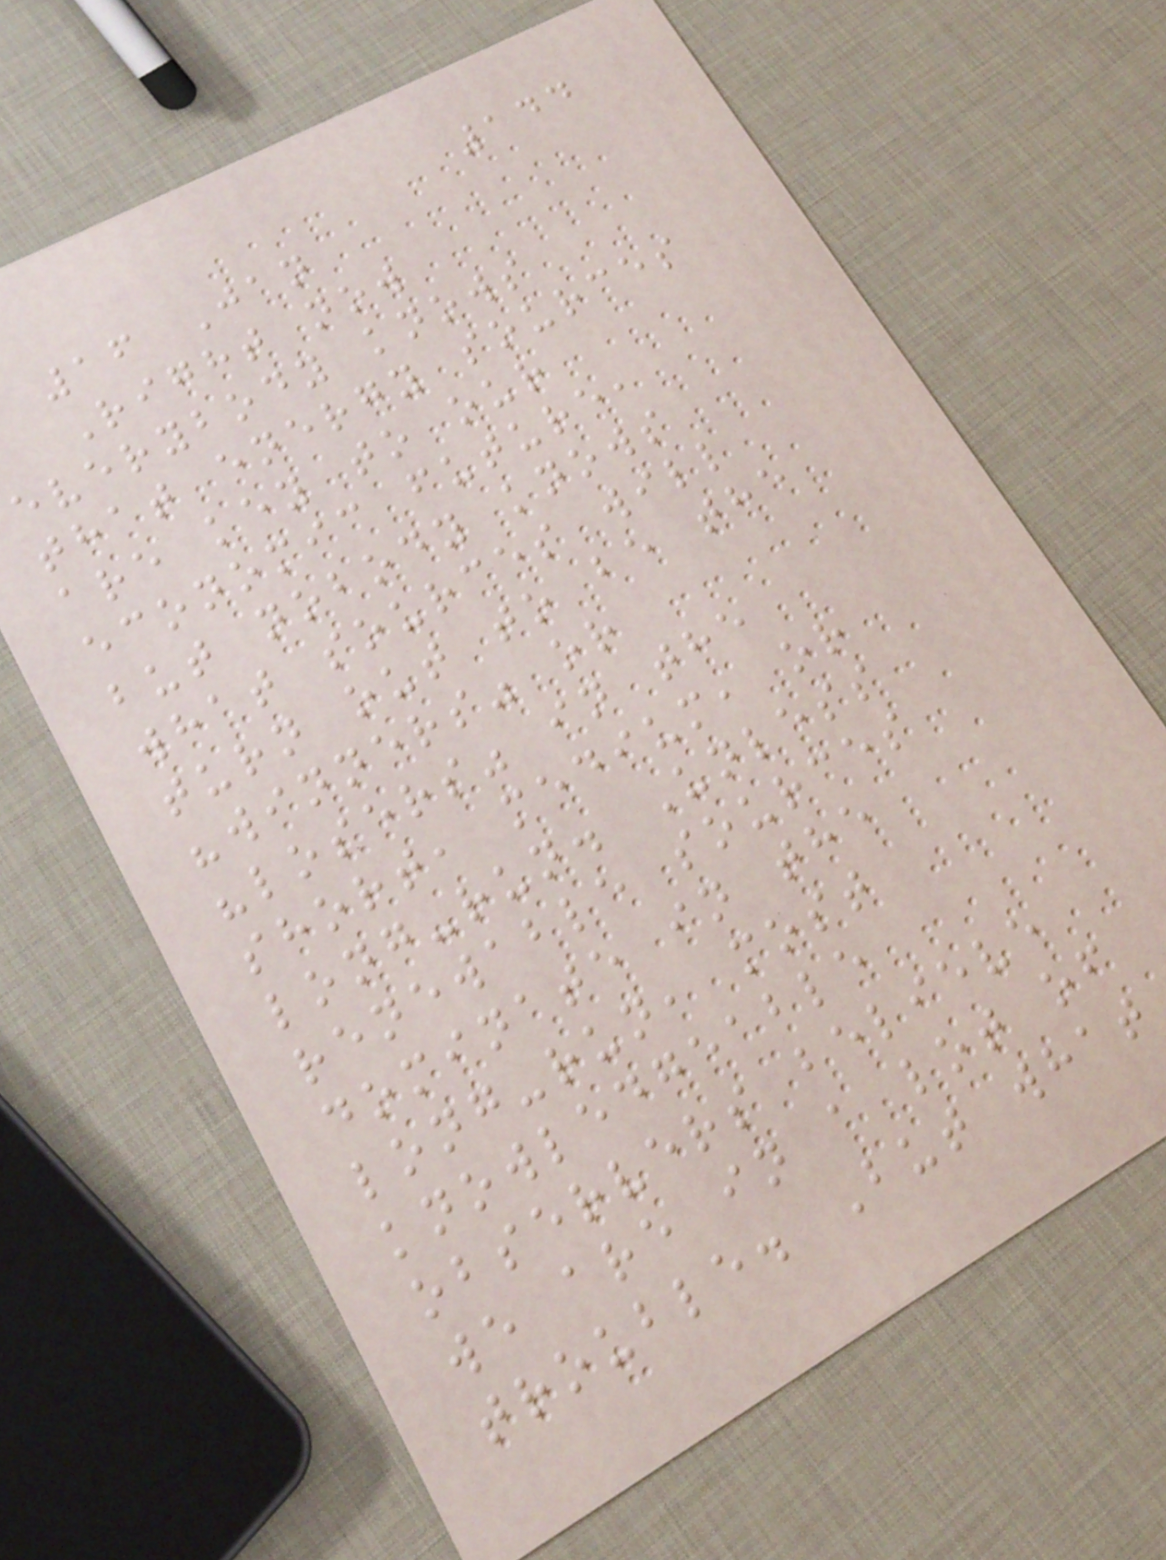144
16 Jan
Right now
everybody knows
that energy sources
are key to our
economic future,
but nobody knows
what sources will
turn out to be the
"winners" or
"losers" in the
short, medium, or
long-run. Unless
renewable sources
dominate in the
long-run, most
knowledgeable
observers believe
we are in a lot of
trouble. But what
